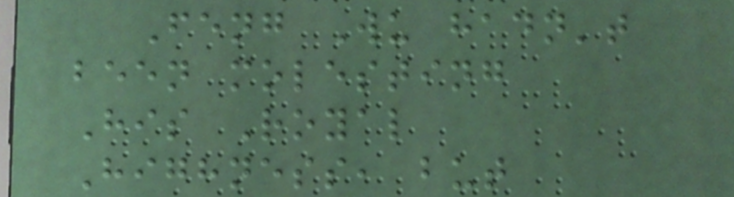Feng Wu hadn't
been molesting
His Royal
Highness, but
